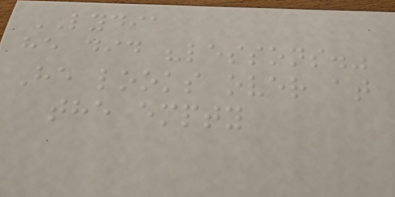LYDIA
he did "lessons."
He looks over at
the empty
